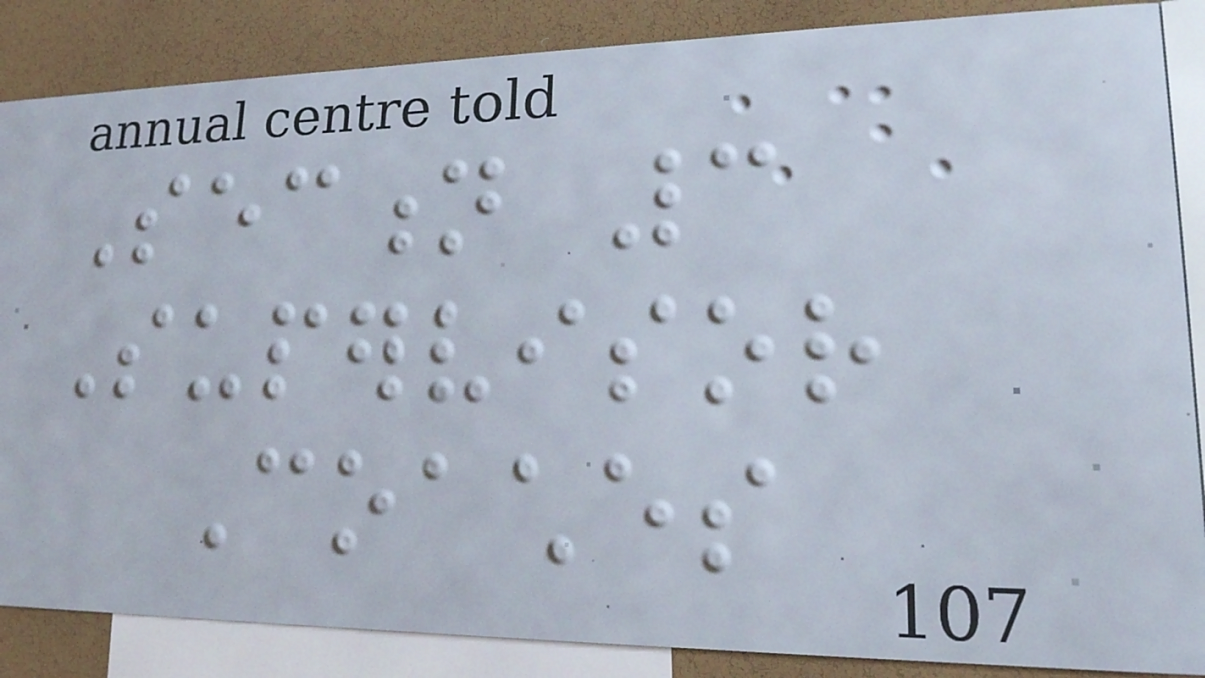Section 3
Supervisor
Coaches
